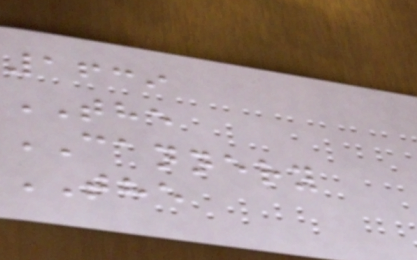1639
THE
CANNERY
THE
